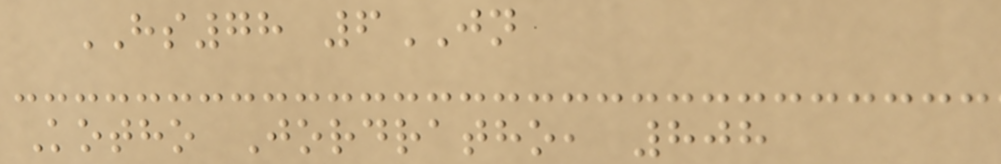HS78 6JN
Kotho Jordratho, 808
